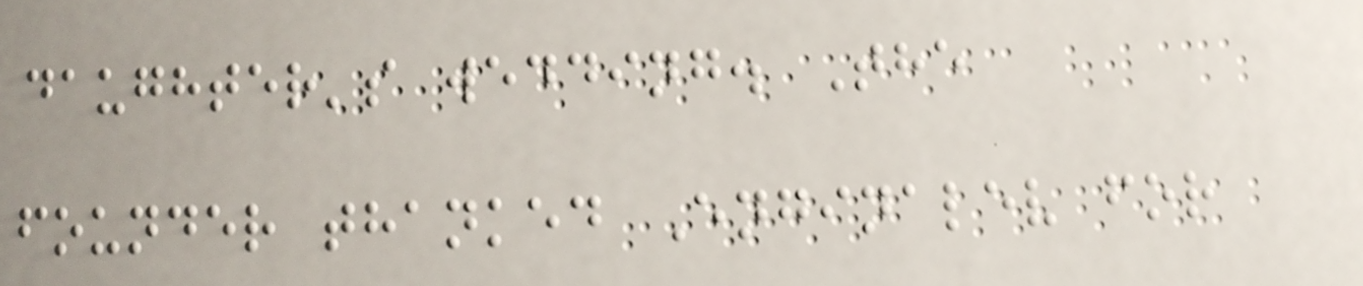daughter's wedding. The
founder thanked Enginalev for
